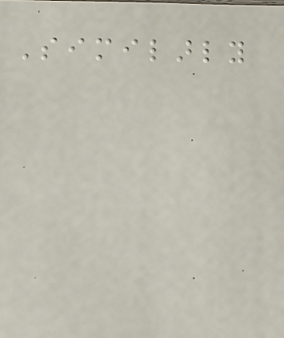Similarly
